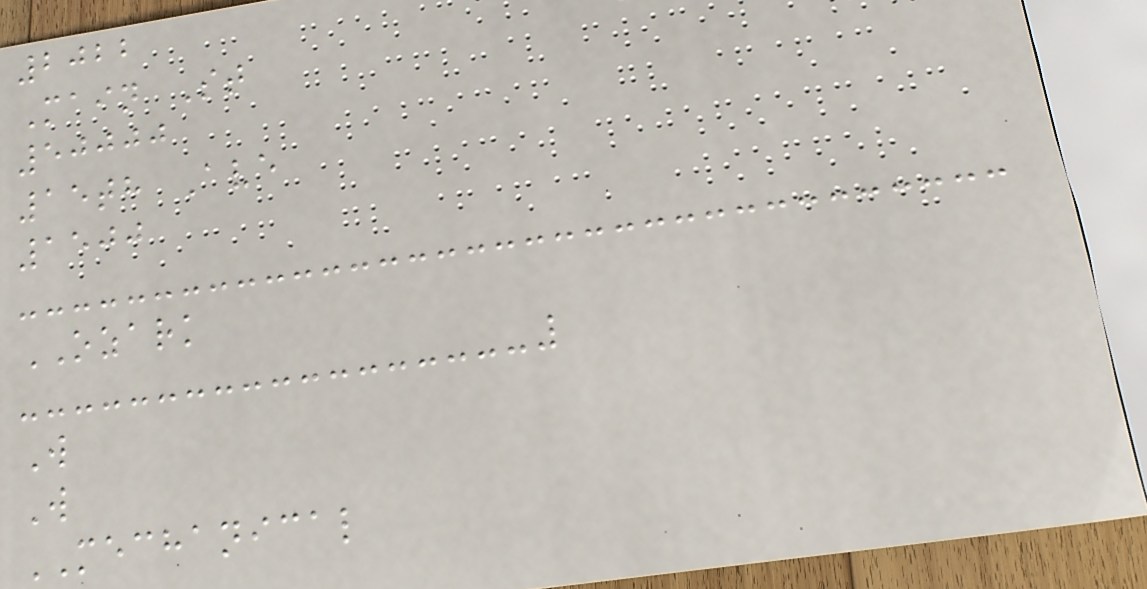2022
Main St
50000
15th Ave
1500
OZARK
W
W
MECHANICAL
